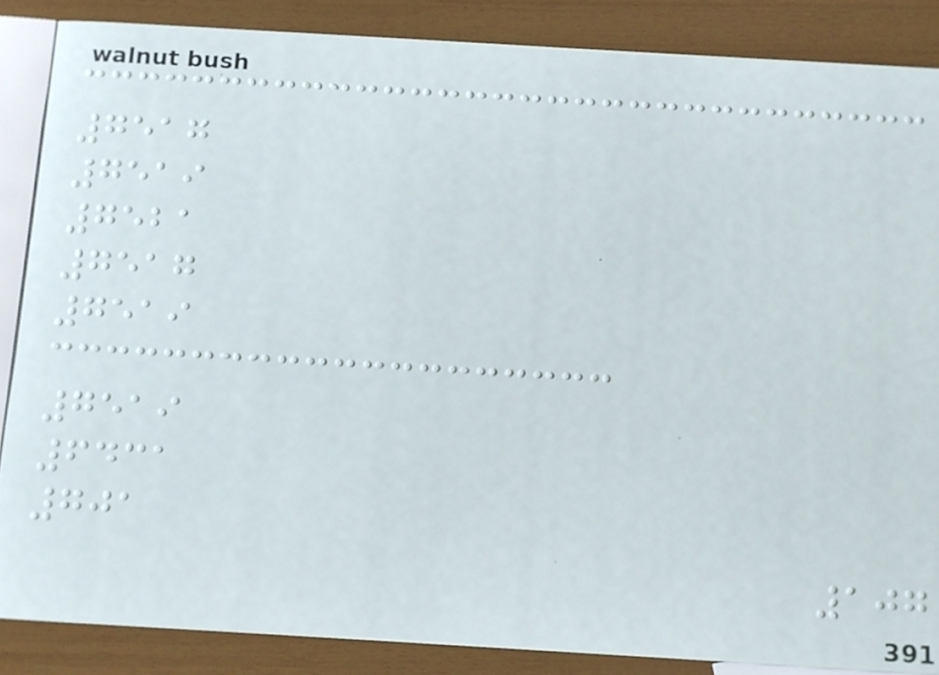7517
7519
7521
7517
7519
7519
6431
701
107
